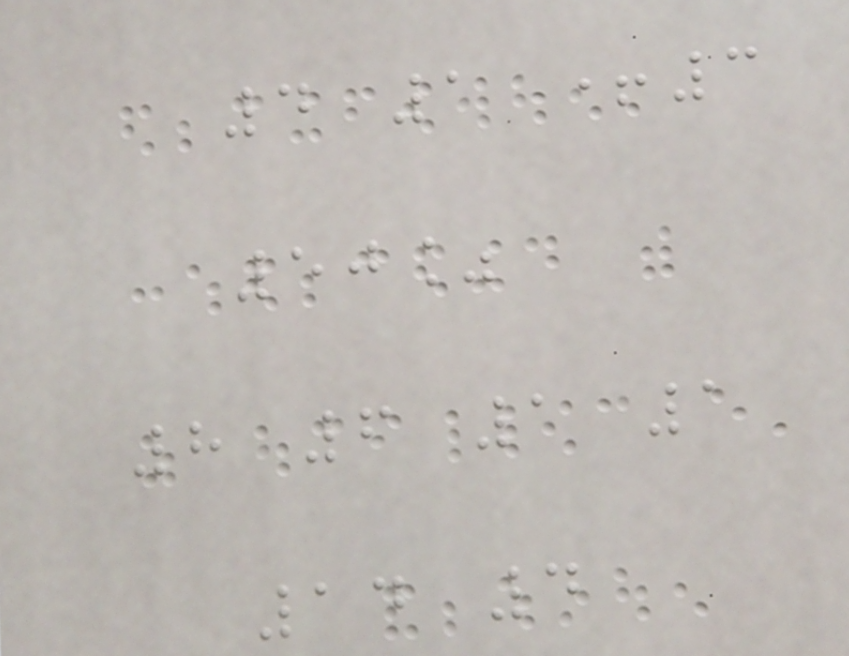4 1 +3
50%
8 6 1 1
14 4
